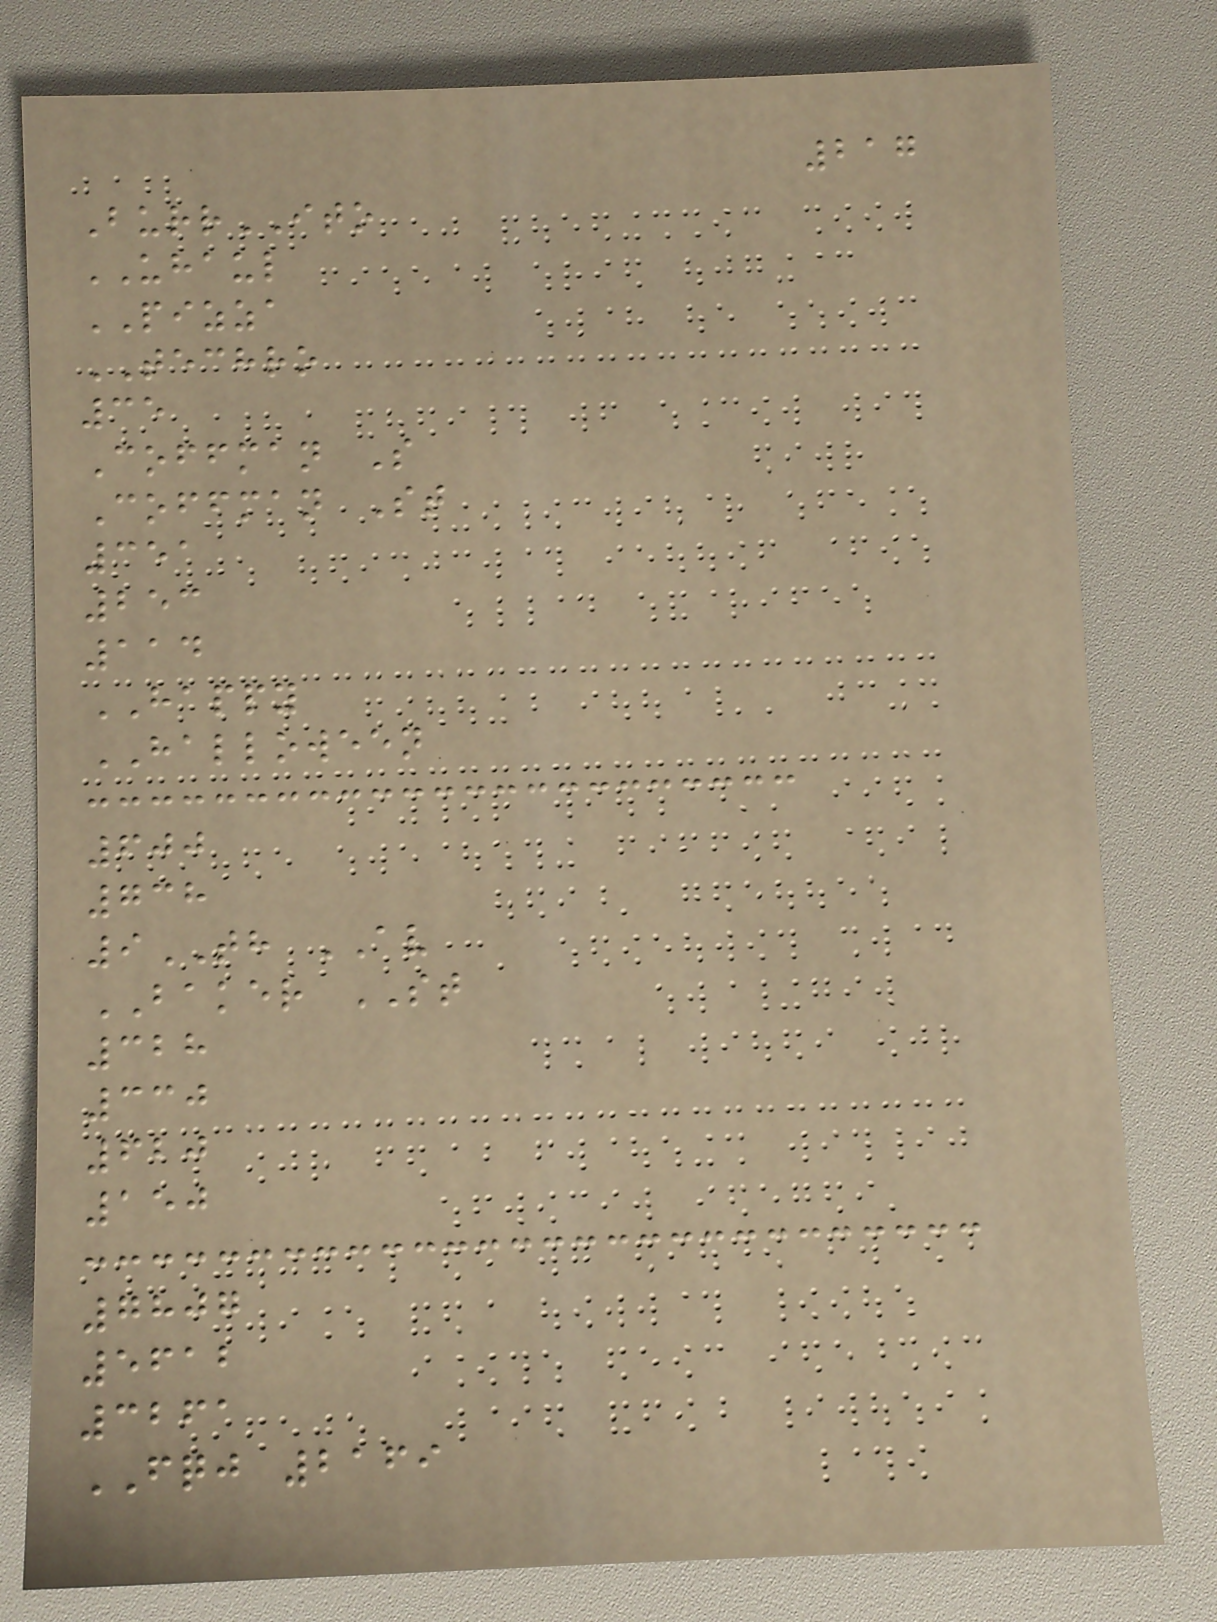217
BurrITO
UHAUL
PIZZA
TECHRO
35
Coffman S
Coffman St
351
253
114
HAPPY
HALLOWEEN
600
738
9TH AV
BAKER ST
328
330
620
150
7807
5612
3261
FQJ 2169
